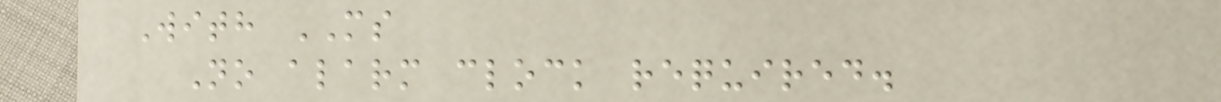With MS
No alarm clock required.
